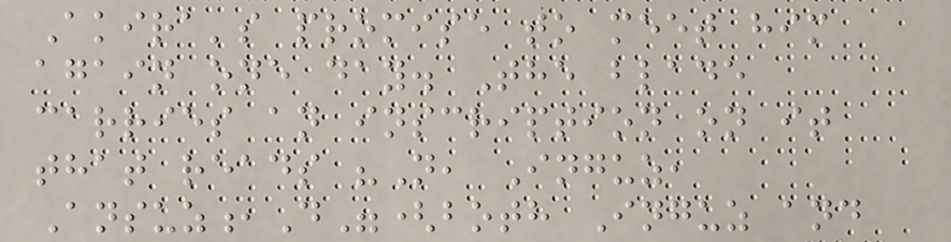Akira's promise to meet him
again one day. The blade
carries an inscription on it
that reads "N, Inguz,
Ansuz,D"(both Inguz and
